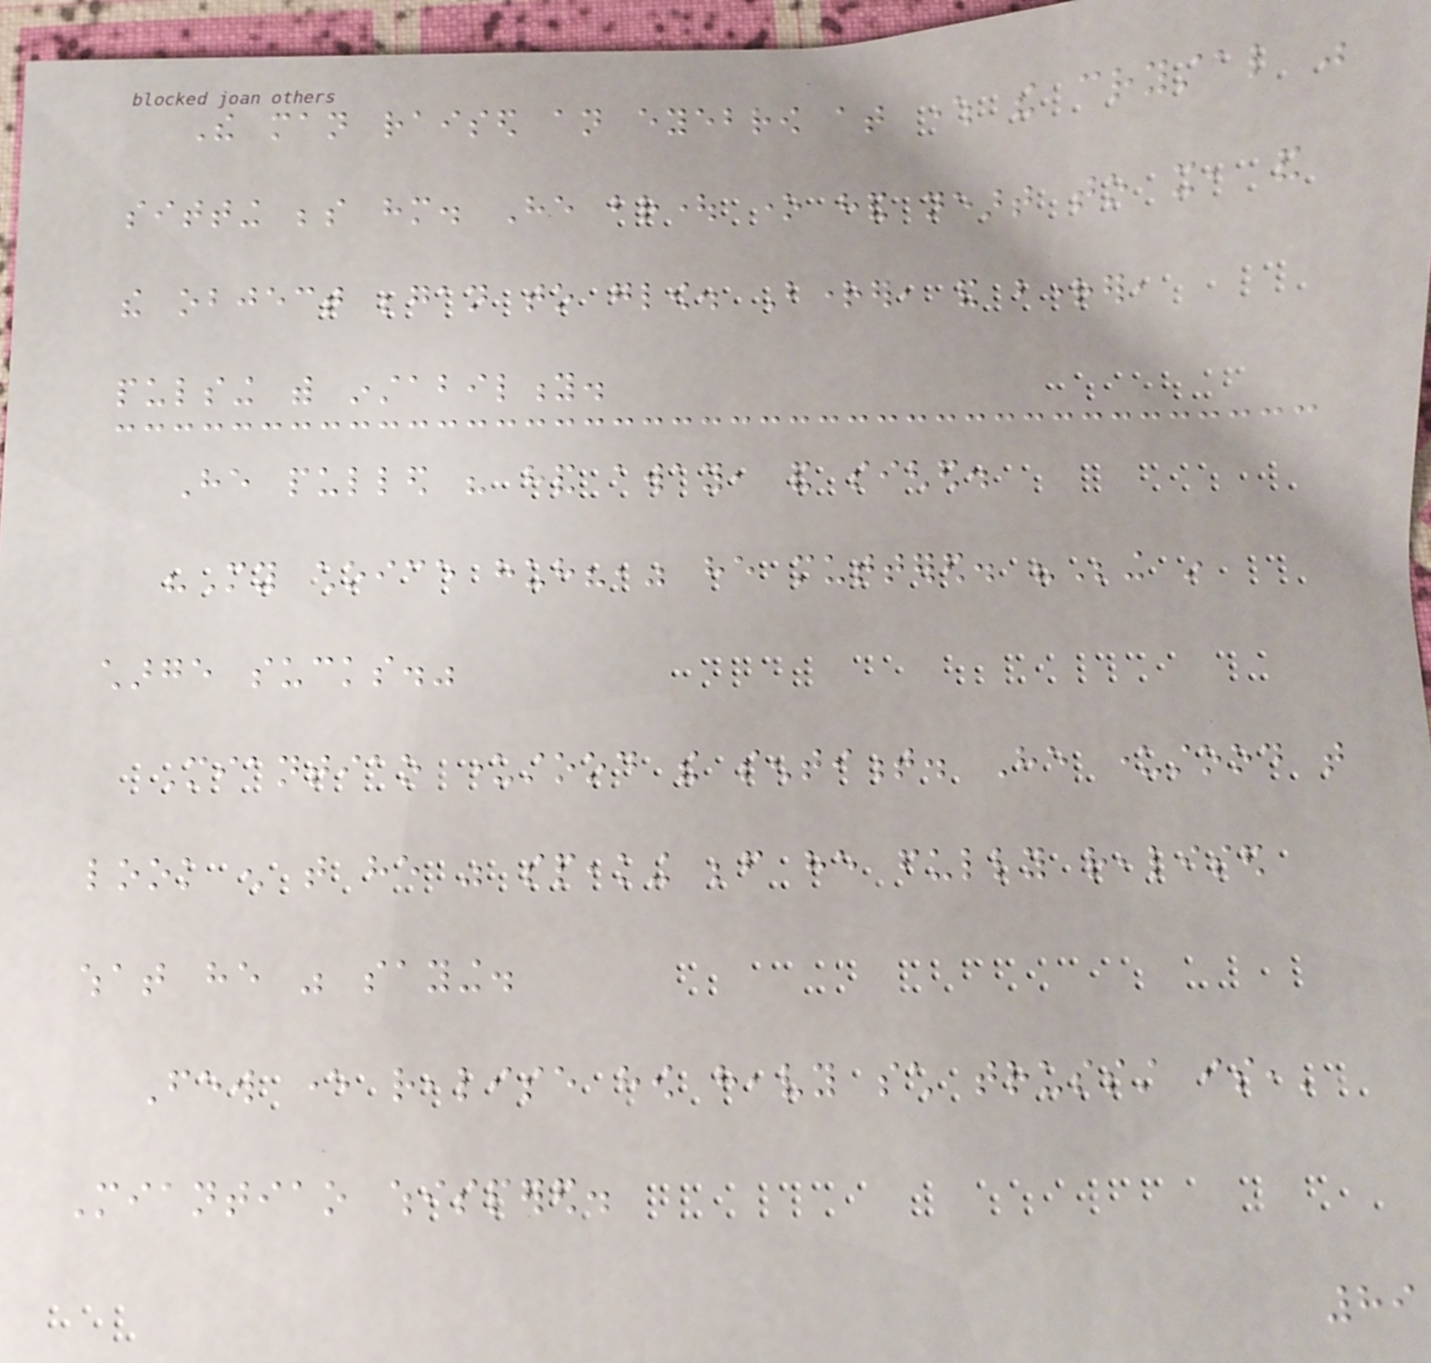The man raised an eyebrow at where the crystal was
sitting beside him. He brought one hand neart to it, and
the object began to glow. Brighter, and brighter,
pulsing with instability.
He pulled his hand away, and sighed.
"My choice huh?," he muttered. "Being in
charge sucks."
Miantiao understood the sentiment. He understood that
look enough that he was speaking before he fully realised
what he was saying.
Few ever realise how heavy such trussst is,'
Miantiao whispered.
89
